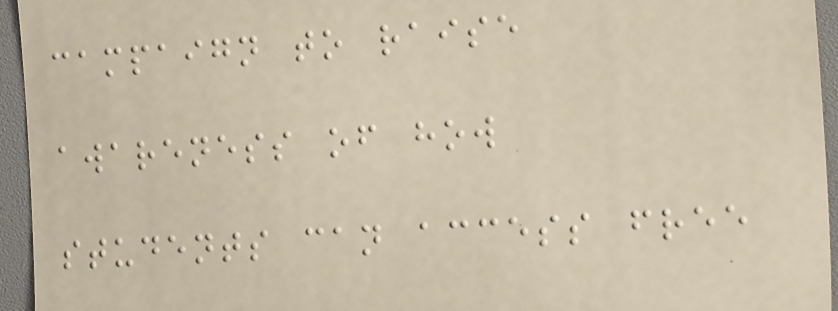campaign to raise
awareness of how
students can access free
